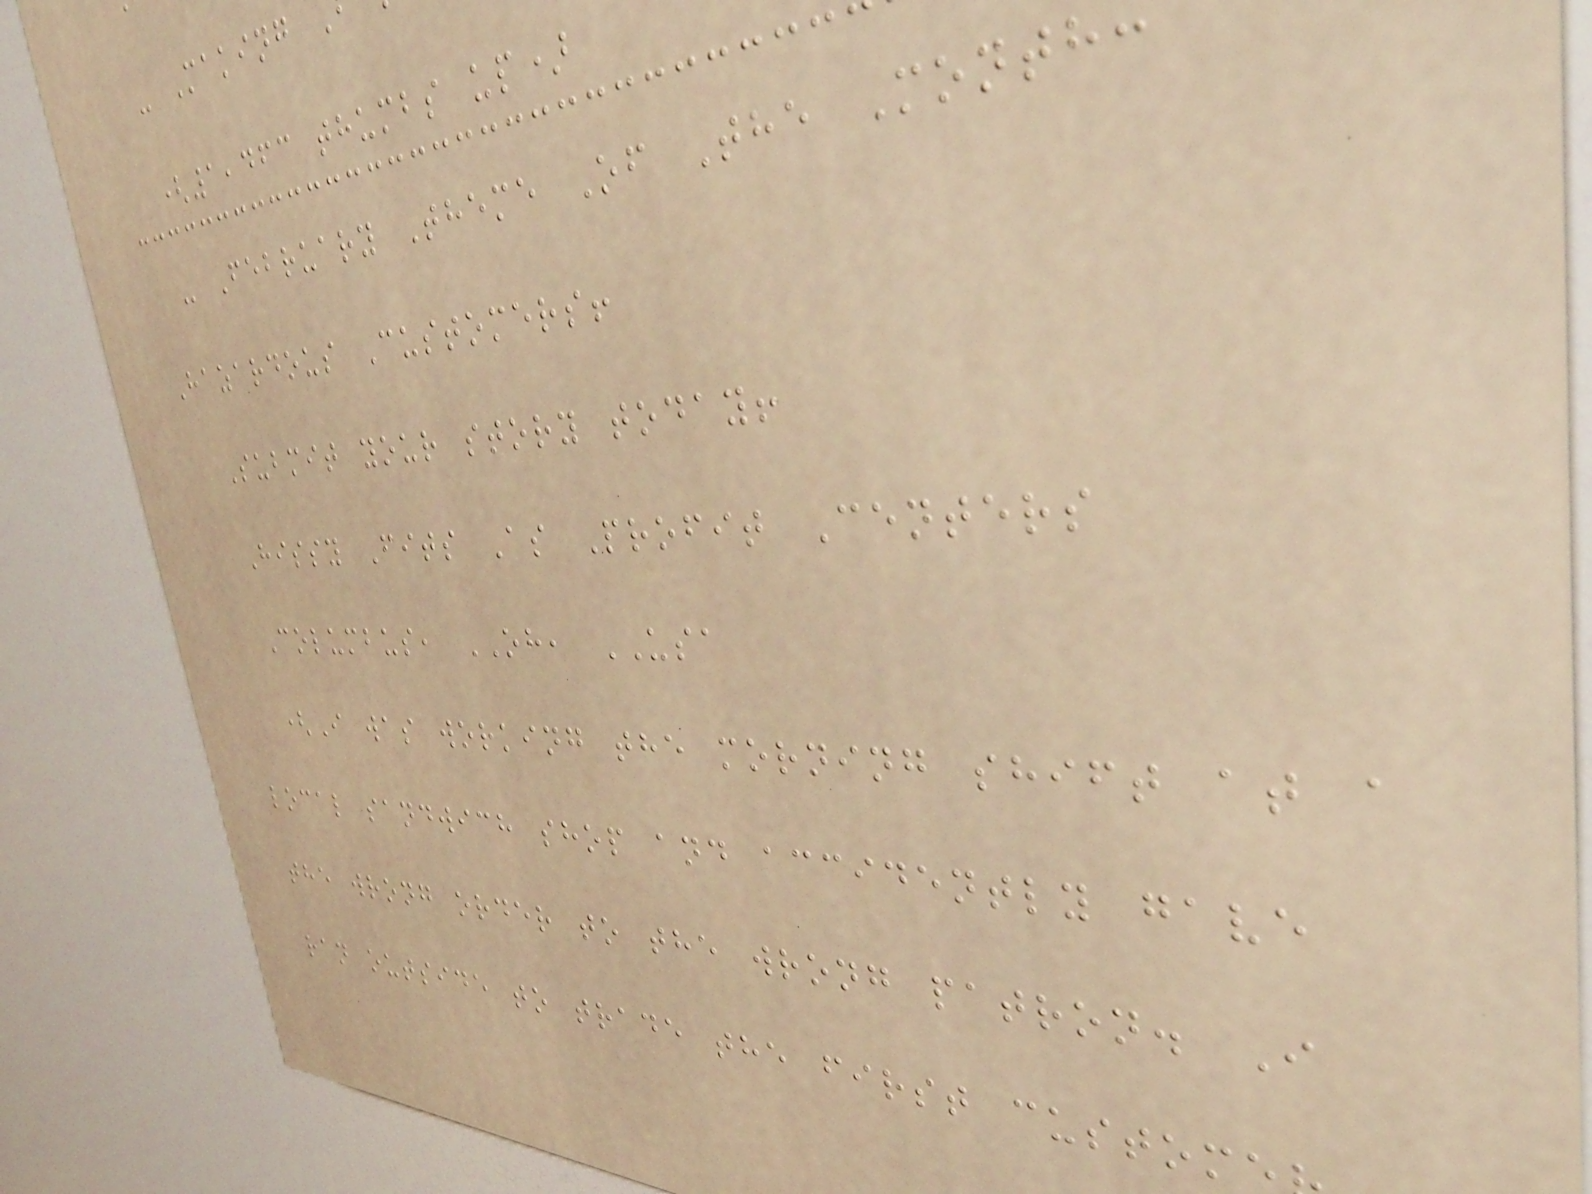- Making
(1,463 thumbs up)
- February Theme Of The Month
Hazardous Customers!
Submit your story today!
Hissy Fits As Profit Centers
Columbus, OH, USA
(I was working the morning shift at a
local sandwich shop and accidently gave
the wrong order to the wrong patron. I
ran outside to trade the first custom
